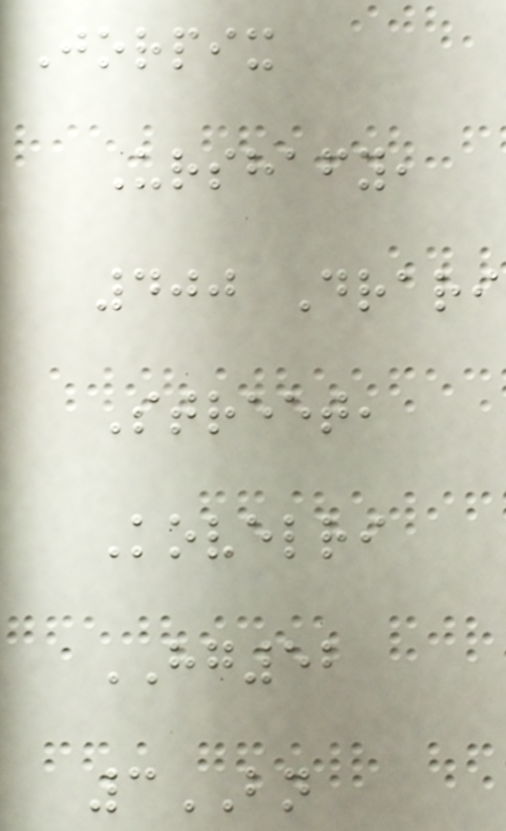Jorpix
Urshafy,
400 Drari
Street,
Kovelri
HG52
3BN
